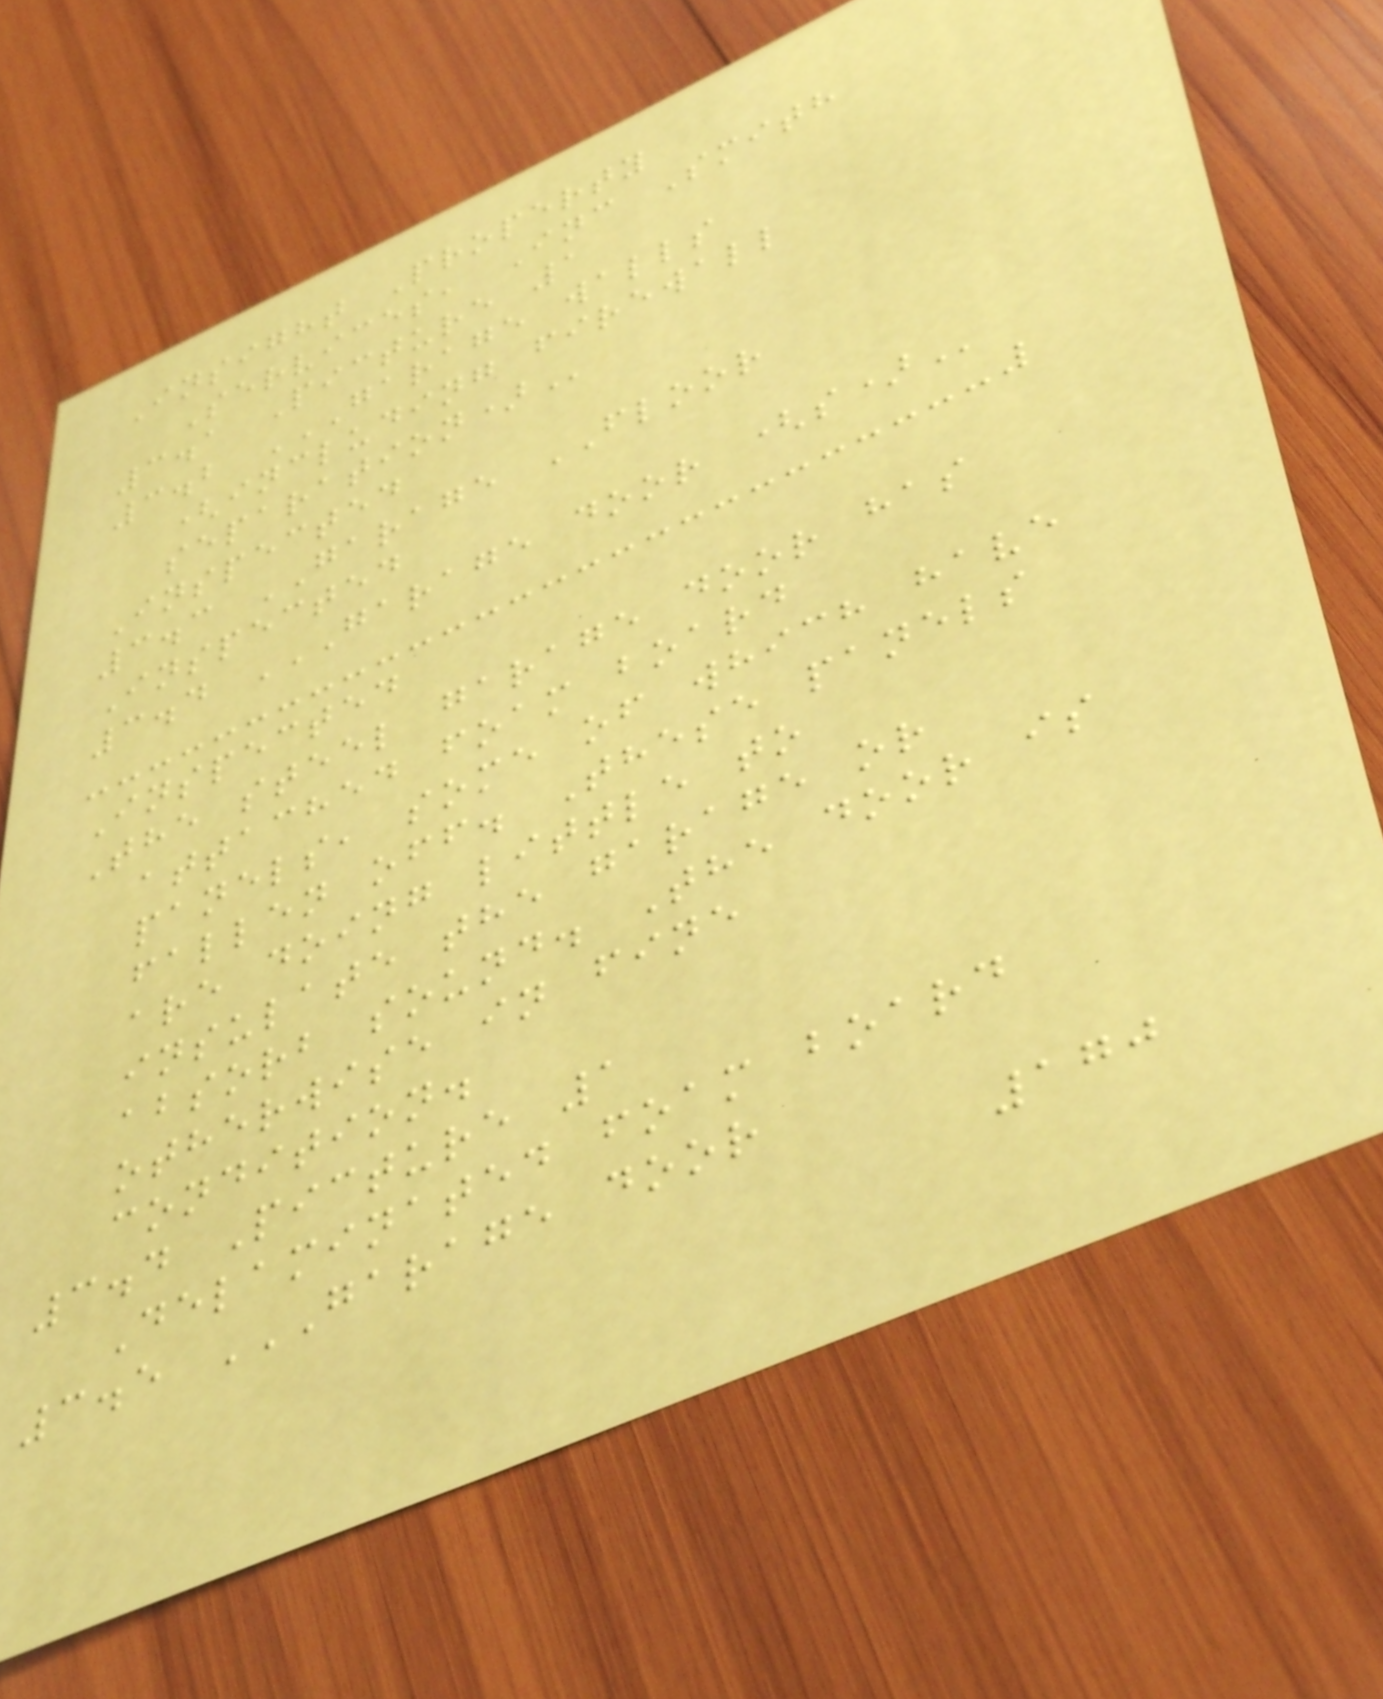Insight Property
Services, Inc Smith
3.1 Picture 1
3.2 GARAGE WALLS
(INCLUDING FIREWALL
SEPARATION)
Inspected
3.3 GARAGE FLOOR
Inspected
3.4 GARAGE DOOR (S)
Inspected
The steel garage door has
attached foam board
panels, some of which have
fallen off. These panels
are doing little to
insulate the garage or
absorb sound. The door is
otherwise in fine
condition.
3.4 Picture 1
Delaminated foam board
3.5 GARAGE DOOR
170
